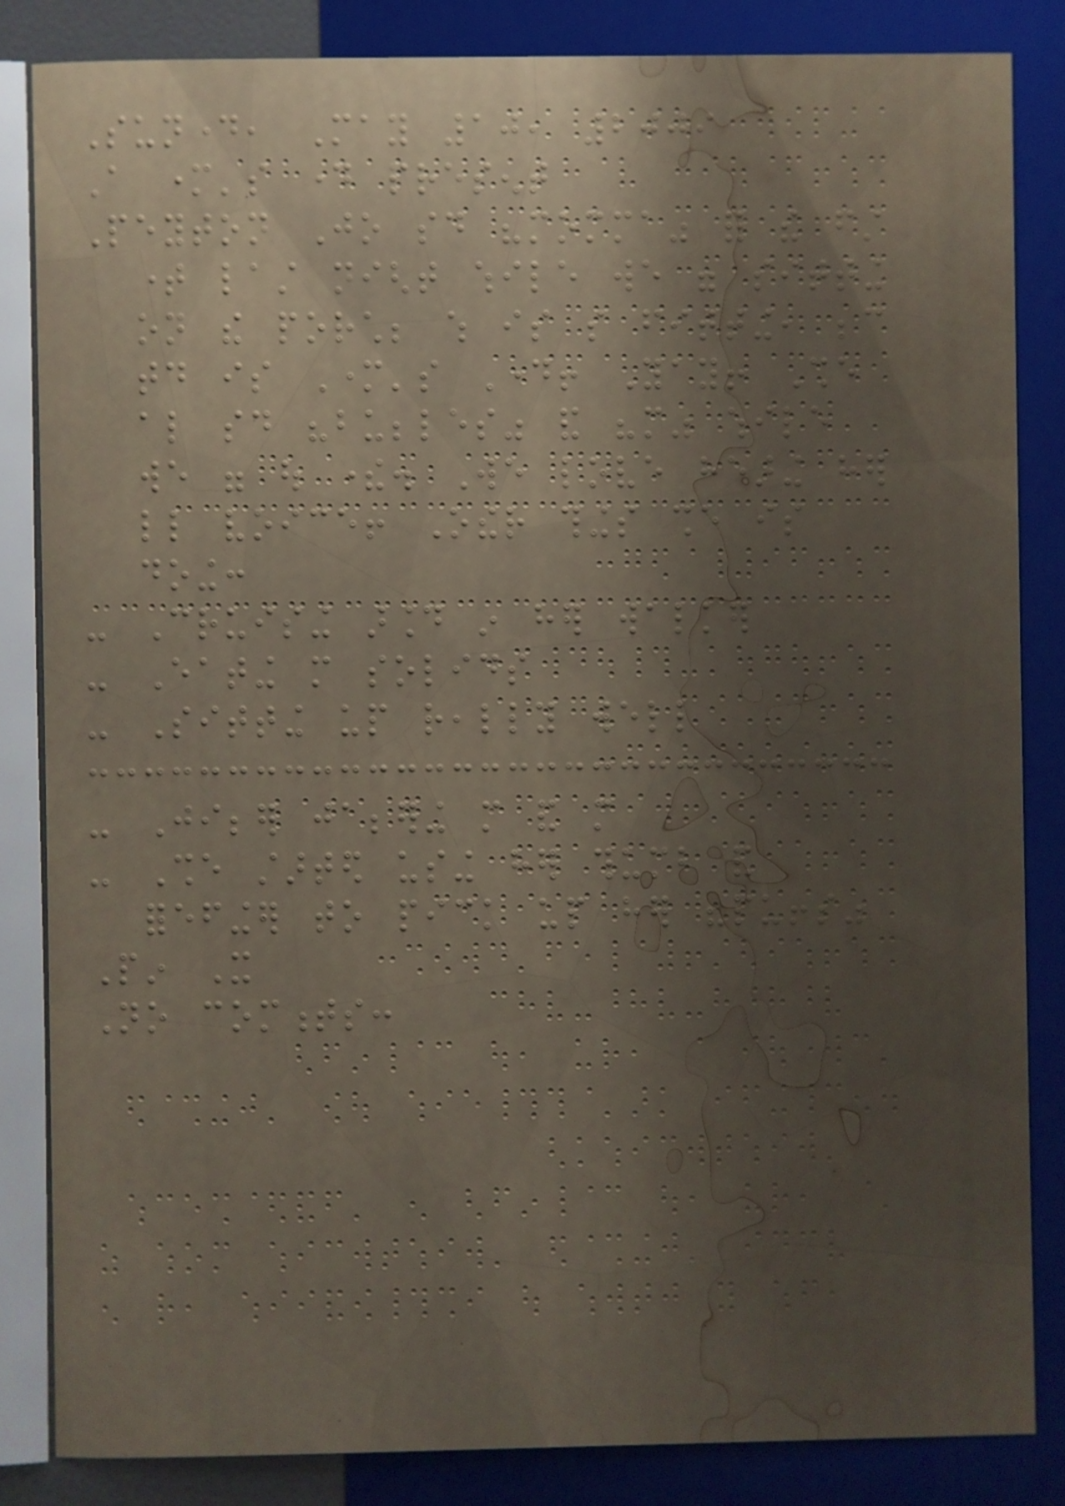Sunday, May 10, 2009
A mother's day present
Peyton Jo said "momma" for the first
time last night while we were sitting
on the porch; which is so fitting, because
today is Mother's Day! Yay! She
also said "bubbles" and "more" while
we were out there. We love hearing her
little voice! Other things she is
doing:
- Cruising around in her walker
- Eating more solids
- Sitting up really well
- Jibber jabbering more and more
- She started using her thumb and
forefinger to pick up her "puffs"
Pin It
No comments:
